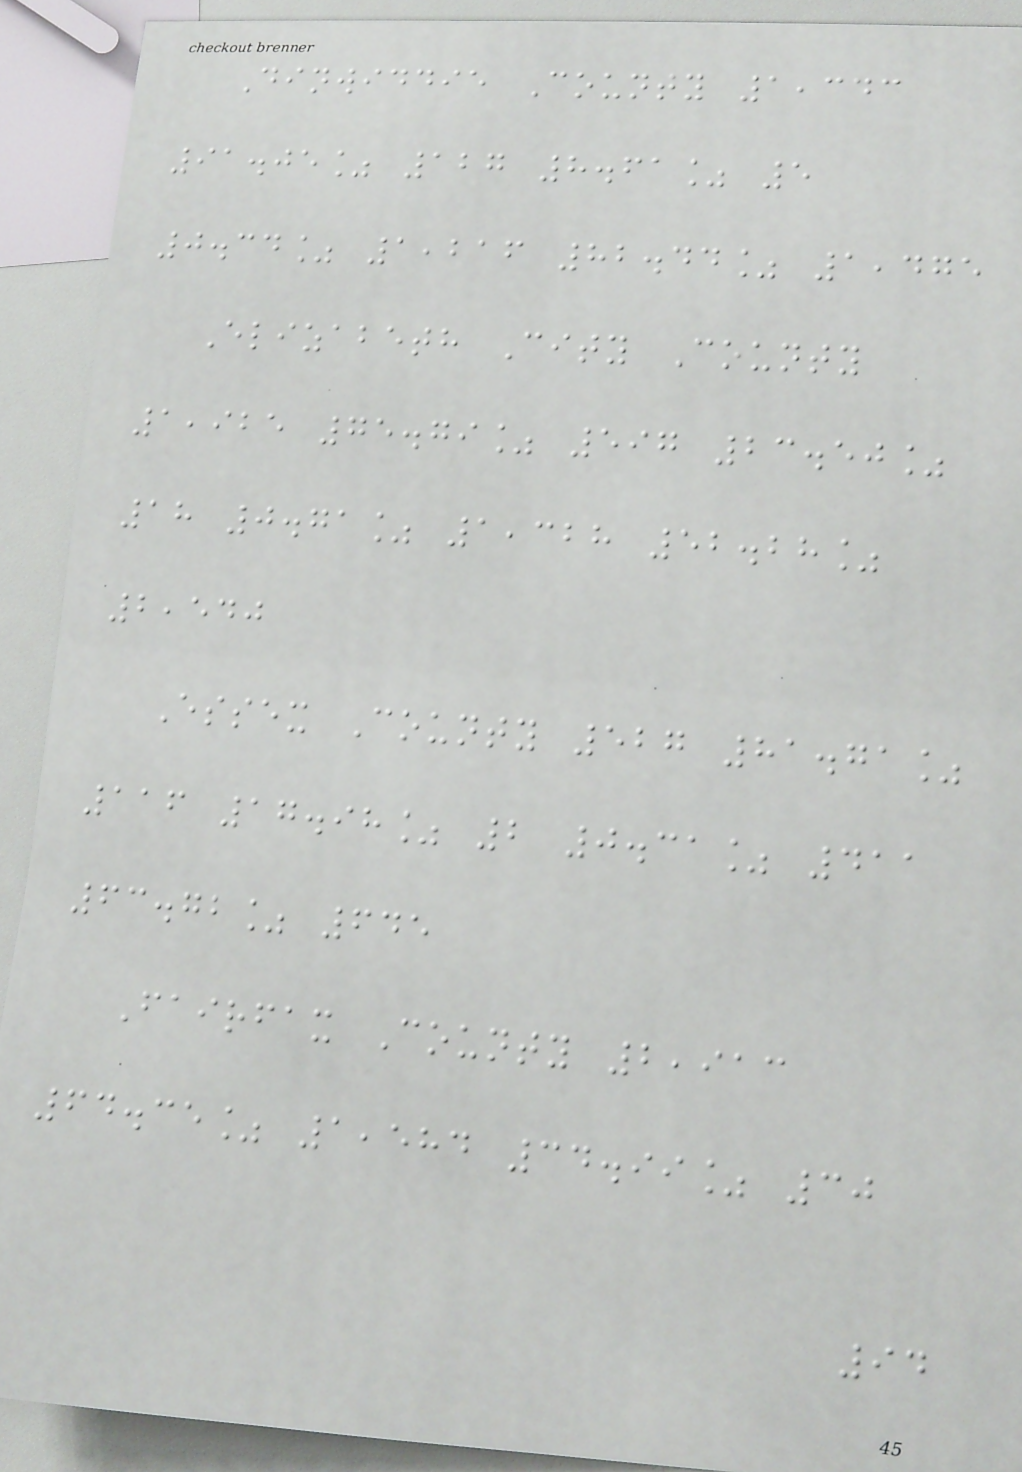Dinwiddie County 1,343
91.05% 127 8.61% 5
0.34% 1,216 82.44% 1,475
Elizabeth City County
1,925 75.79% 597 23.50%
18 0.71% 1,328 52.28%
2,540
Essex County 527 81.71%
116 17.98% 2 0.31% 411
63.72% 645
Fairfax County 2,913
64.35% 1,584 34.99% 30
94
